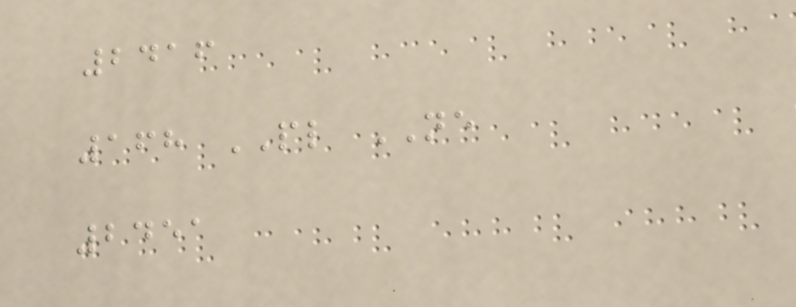2416
168 PL NE
2451
